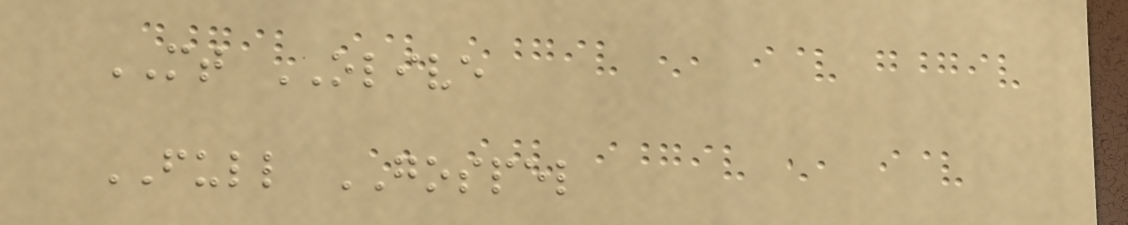MT OLIVE
FULL GOSPEL
